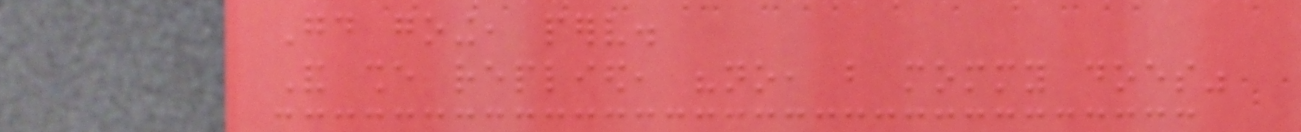Good going, perv.
And she replied, "no, but mommy does"
